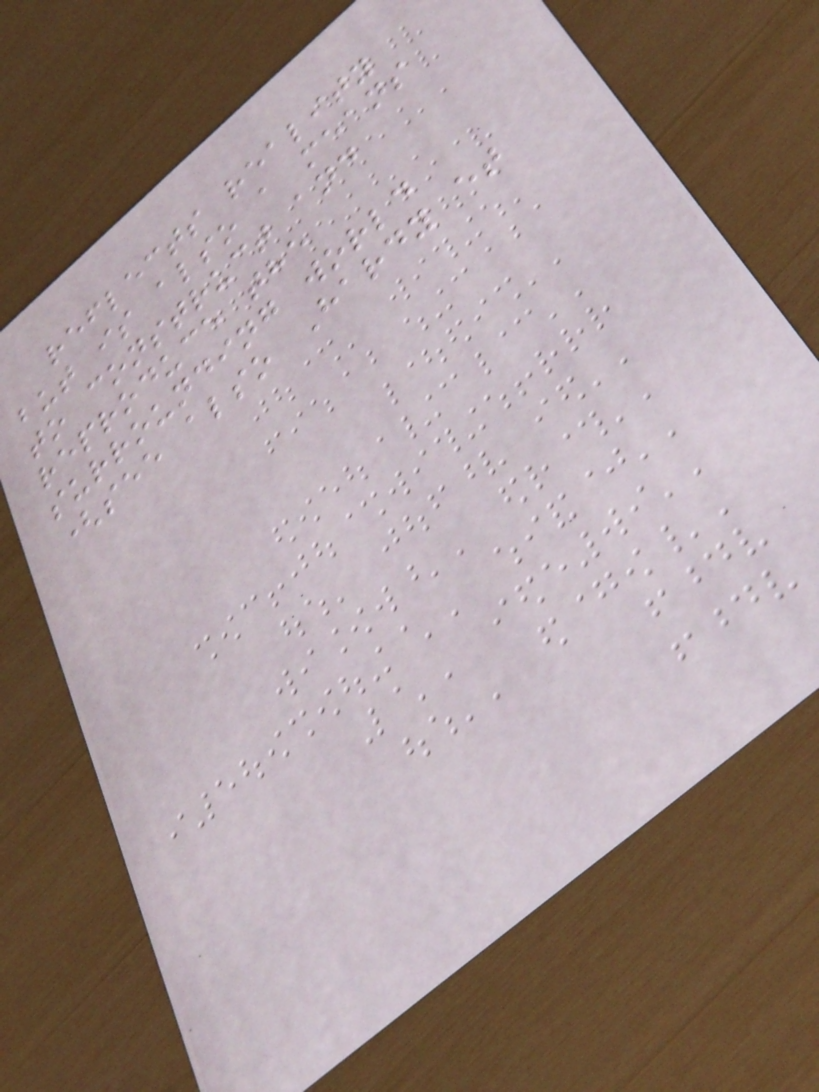reflects reality
but is also a means
to construct and
reproduce the
surrounding world
(see also Hardy et
